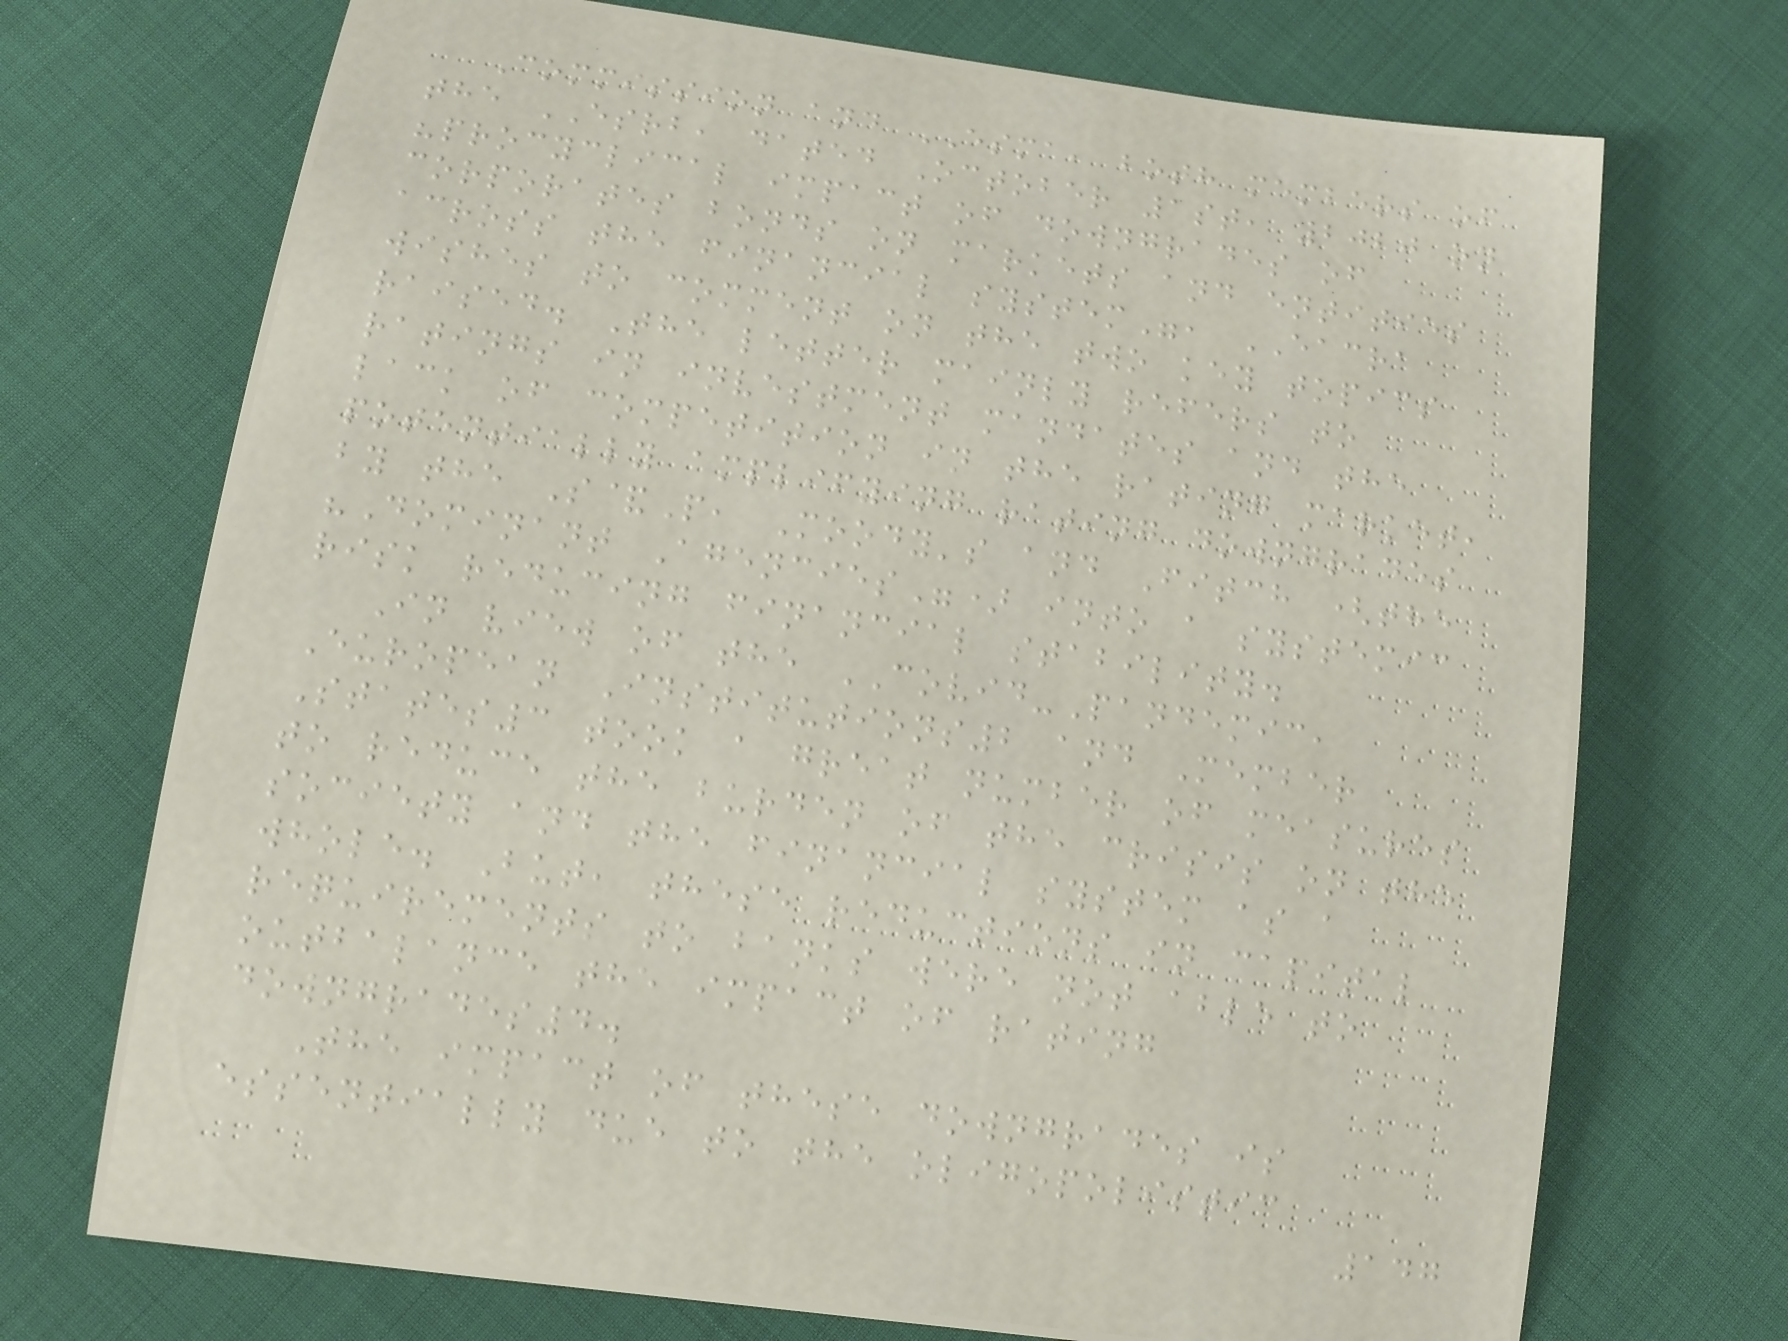Commission and ESMA, both members of
the ESRB, dated October 1st, 2020 on
"procyclical impact of downgrades of
corporates bonds on markets and entities
across the financial system", EACRA
wishes to comment on the two key topics
raised. The letter mainly refers to
ratings in investment mandates and the
lack of competition in the rating market,
potentially amplifying rating downgrades
by the S&P, Moody's and Fitch (the
"Dominant Agencies") into a systemic
risk reducing financial stability.
In view of the COVID-Pandemic,
European Institutions2 and Member
States3 took a great number of measures
to reduce the burden of the crisis on the
society and the financial system as a
whole. But, these reductions in capital
requirements to banks were not able to
outbalance the impact of rating
downgrades4.
The impact of these downgrades is
essentially due to the oligopolistic
147
